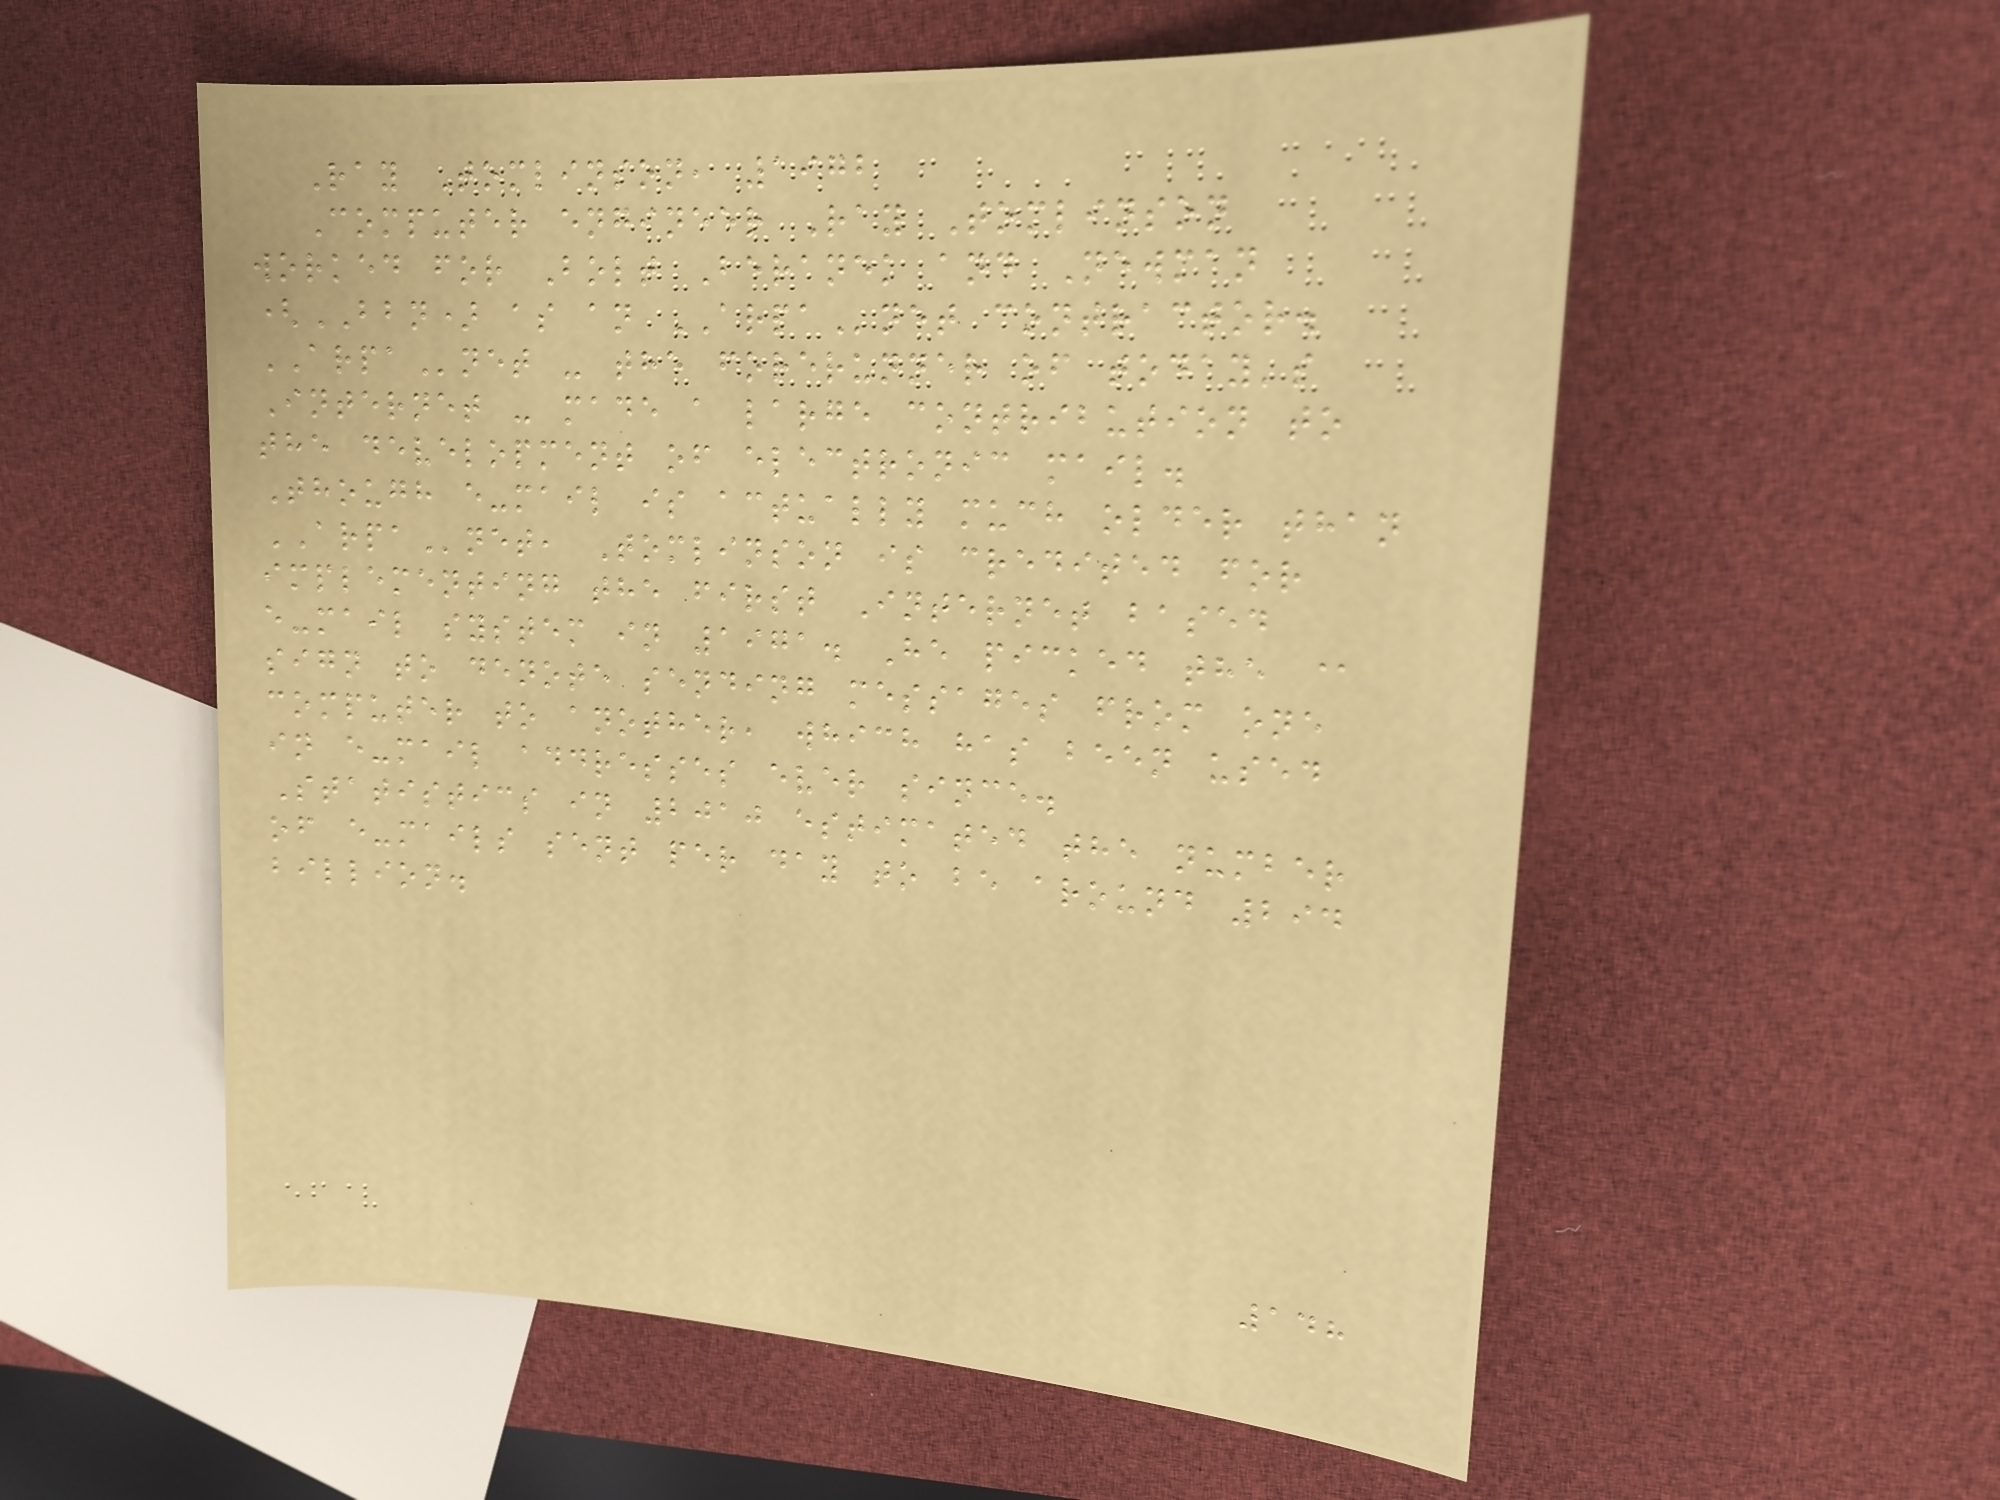Ray Tomlinson, 1972
Computer engineer Ray Tomlinson
worked for Bolt Beranek and Newman
(BBN) as an ARPAnet contractor.
ARPAnet - the forerunner of today's
Internet - made a large contribution to
the development of electronic mail.
Though e-mail is actually much older than
ARPAnet, Tomlinson is credited for
implementing the first Internet based
e-mail system in 1971. He picked the @
sign to denote sending messages from one
computer to another, which has been used
in e-mail addresses ever since.
Statistics in 2010 estimated the number
of e-mails sent per day to be around 294
billion.
148
